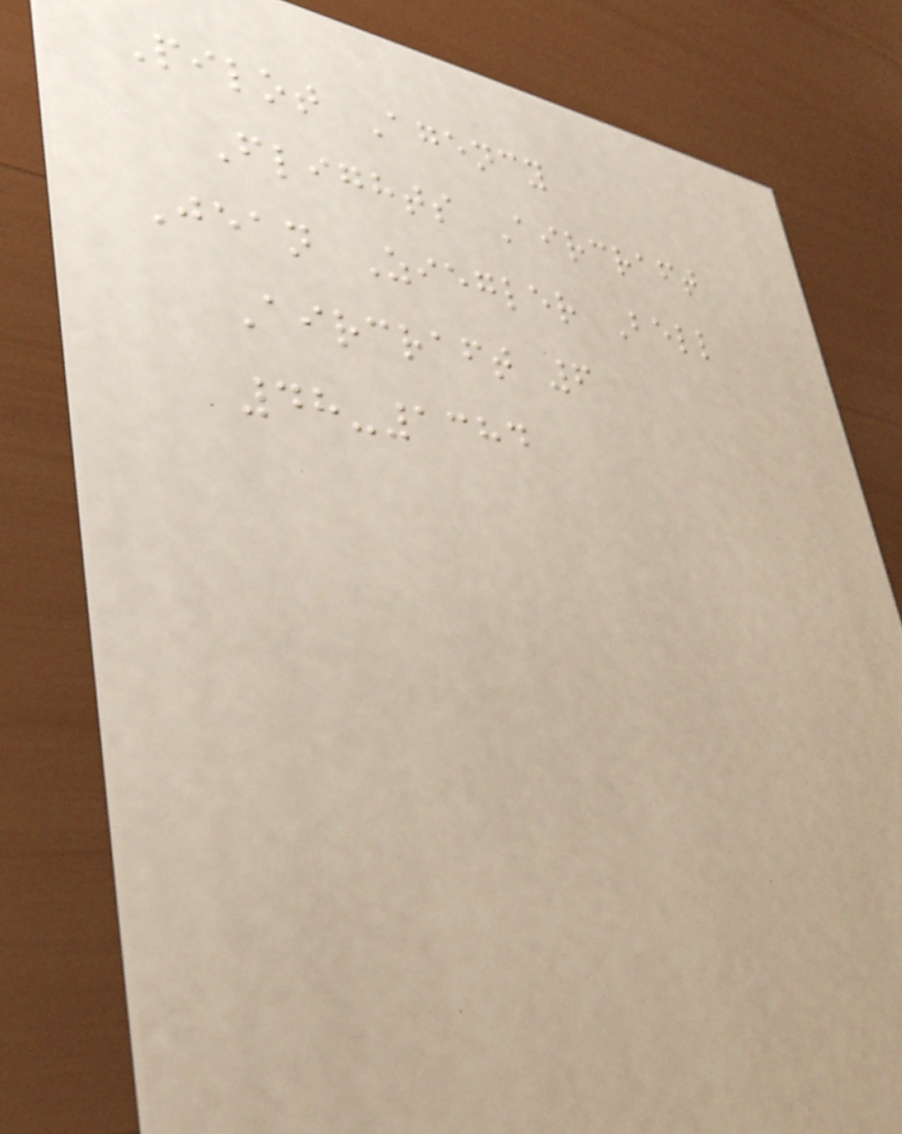Pilot Agency
Flights Aircraft
Jean Ziegler Bell
Aircraft 6
48-1384
